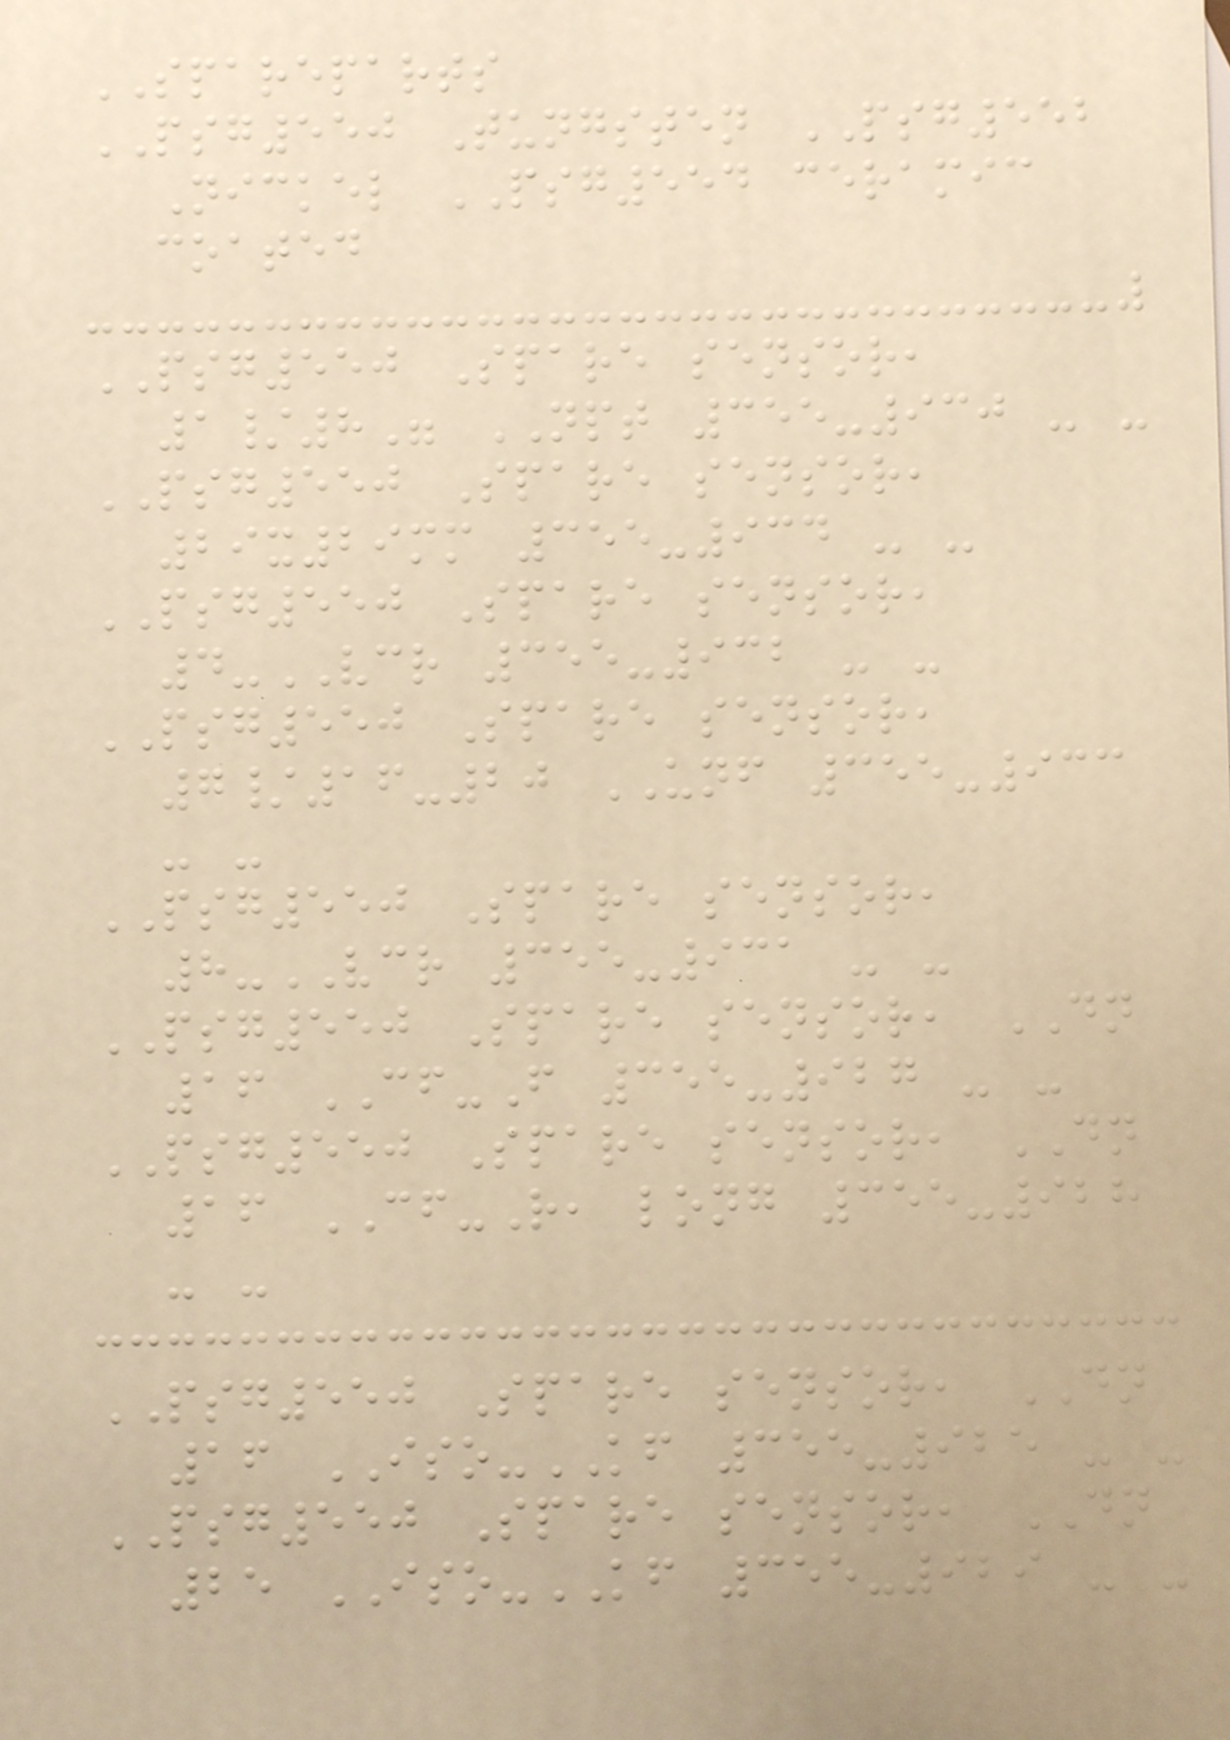SPAREPARTS
PSG550 Tungsten PSG552
Nickel PSG554 ceramic
coated
PSG550 Spare sensor,
1/8" NPT 355-930 - -
PSG550 Spare sensor,
29x29mm 355-934 - -
PSG550 Spare sensor,
4-VCR 355-932 - -
PSG550 Spare sensor,
7/16-20 UNF 355-933
- -
PSG550 Spare sensor,
8-VCR 355-931 - -
PSG550 Spare sensor, DN
16 CF-F 355-927 - -
PSG550 Spare sensor, DN
16 CF-R, long 355-928
- -
PSG550 Spare sensor, DN
16 ISO-KF 355-925 - -
PSG550 Spare sensor, DN
25 ISO-KF 355-929 - -
